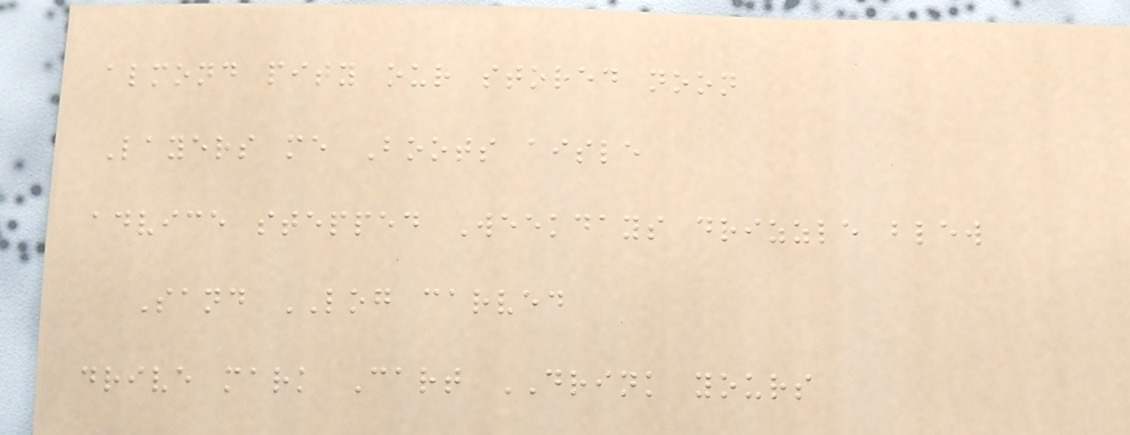almond pity our stored noon
Layers me Boots aisle
advice stepped Weekdays drizzle blew
Sand LOG carved
drive mark Cart DRINK yours
